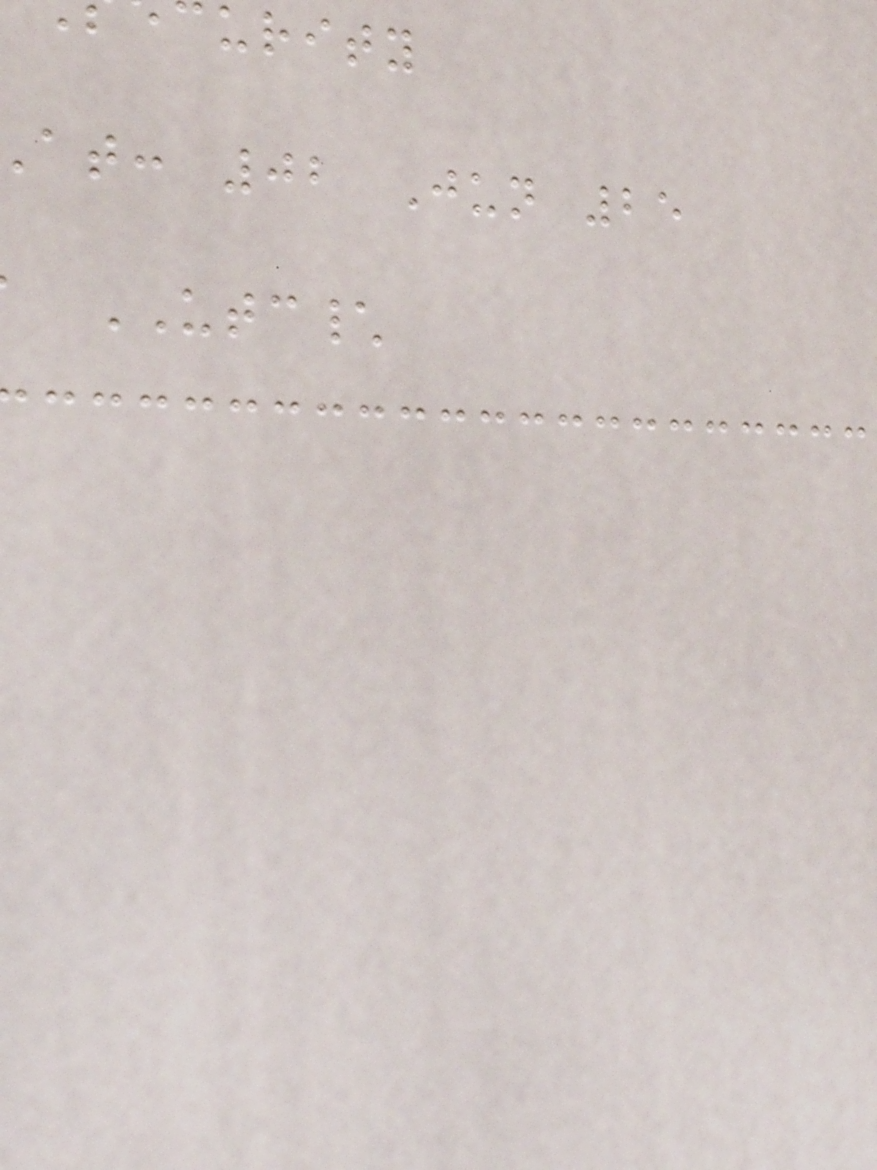urity
at: 02 Jun 25
UTC\
